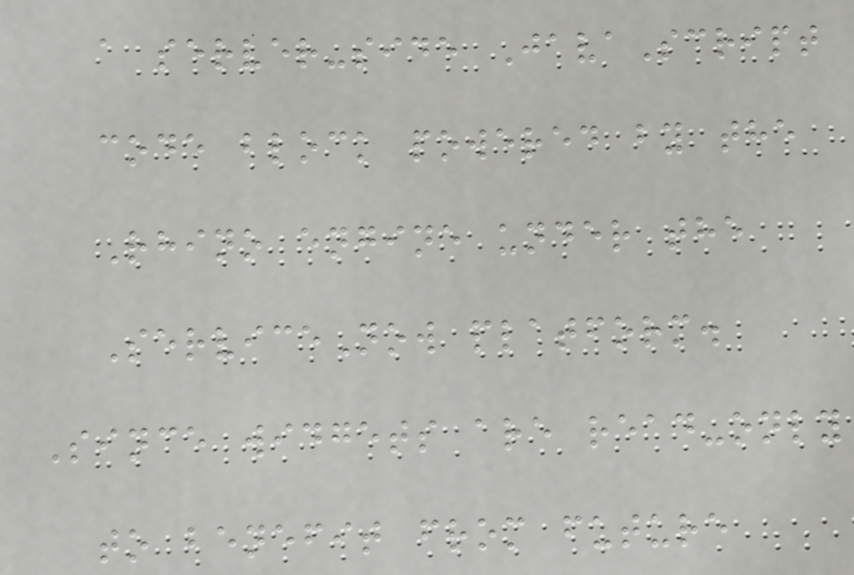a server-side JavaScript
code block powered by the
Rhino engine under the
ServiceNow platform.
Since widgets are read-only
to benefit from future
